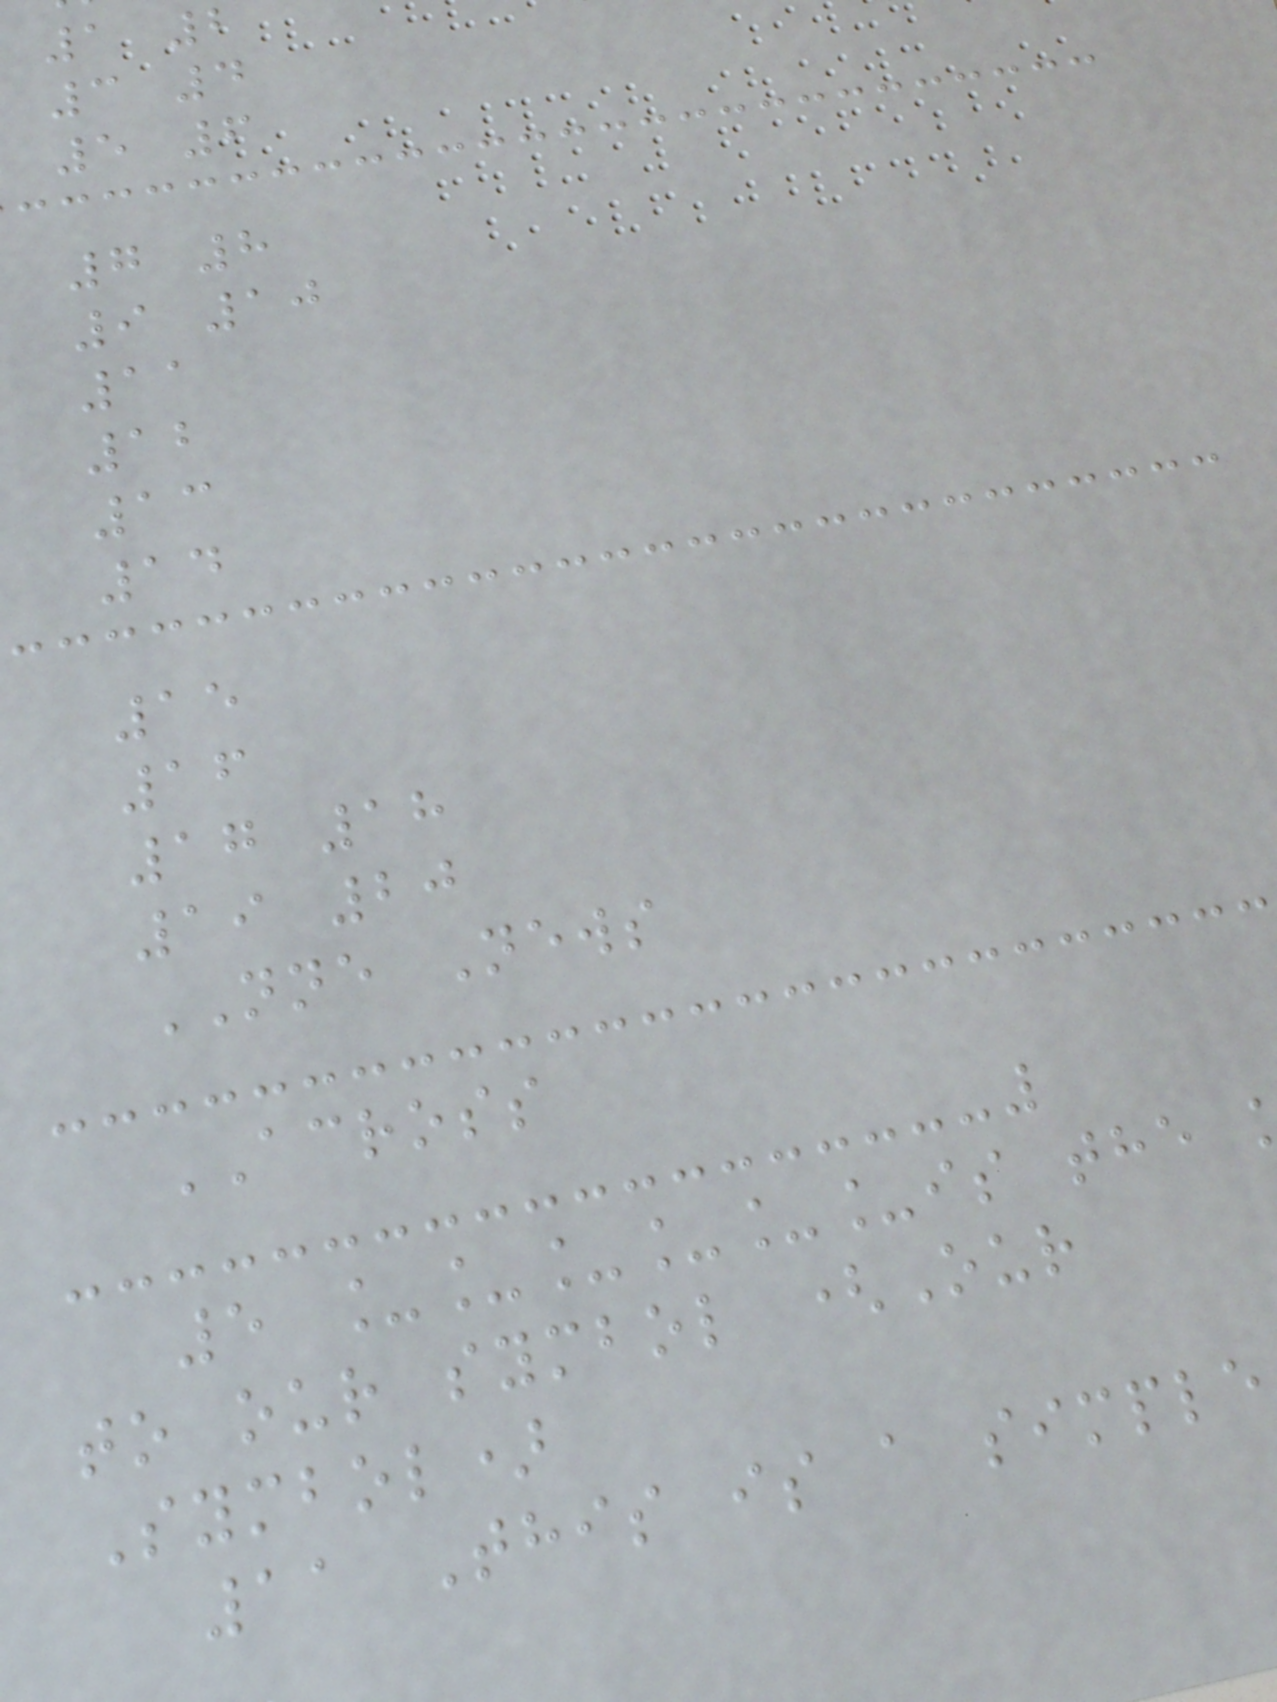1 2
3 4
5 6
7 8
9 10
11
12
13
14
15
16
17 18
19 20
NNE News
ACROSS
5 ______is the
to our symbol (Our
Symbol)
11 This is a simple
